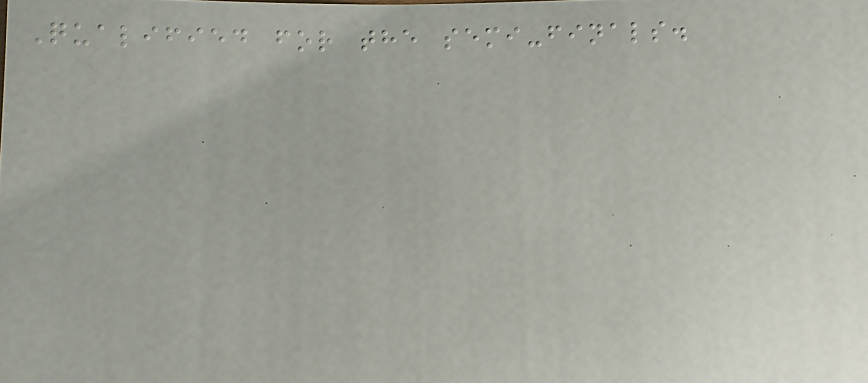Qualified for the semi-finals.
